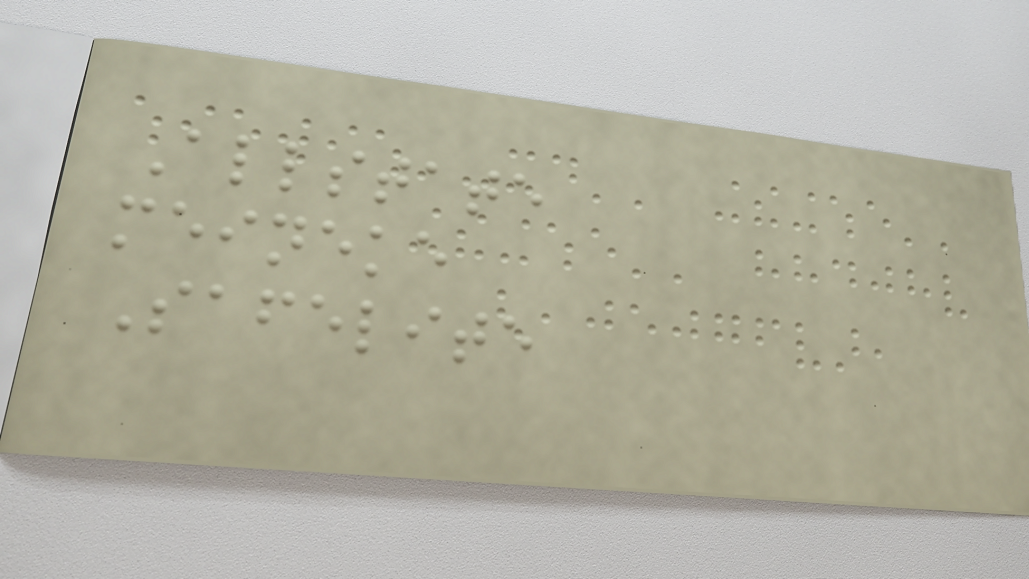Allstate
meineke
Safelite
